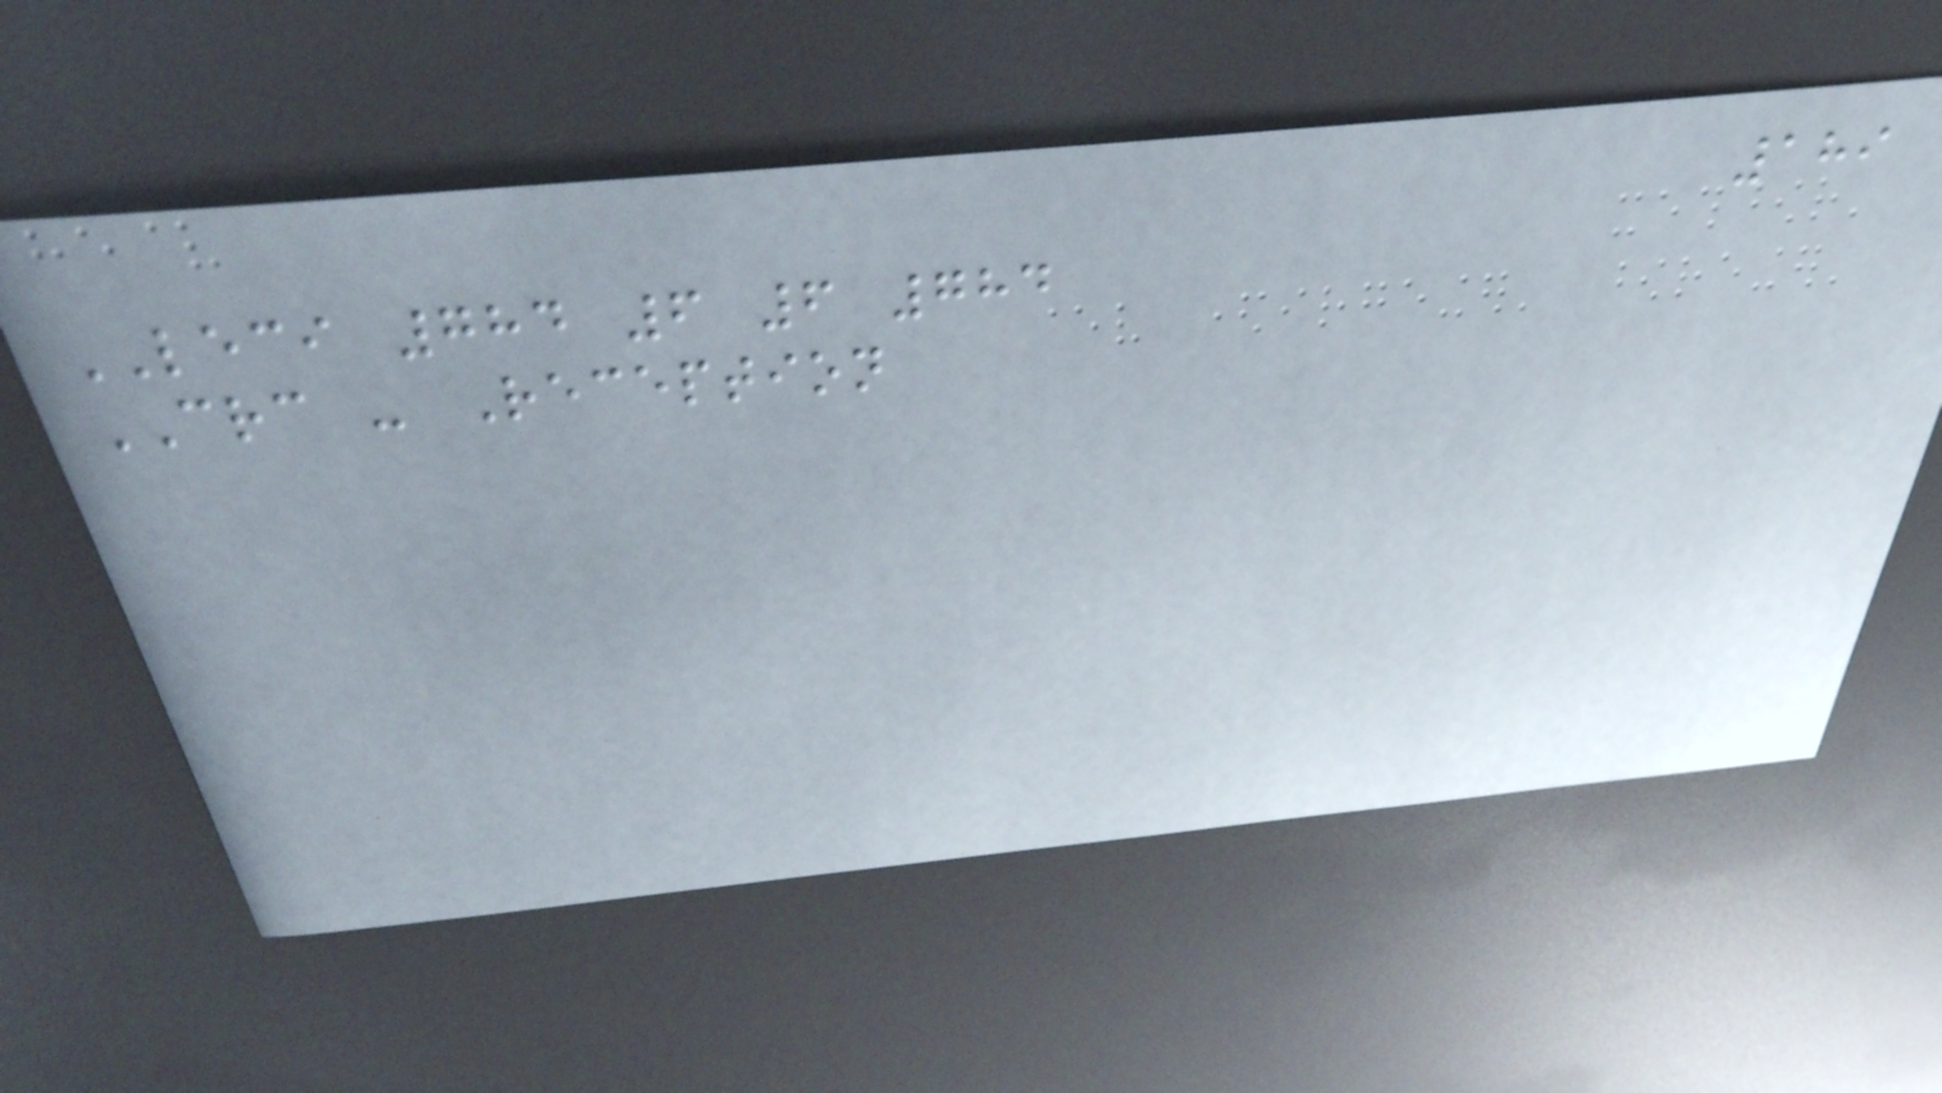189
LECI 784 6 6 784
CRC - Reception
